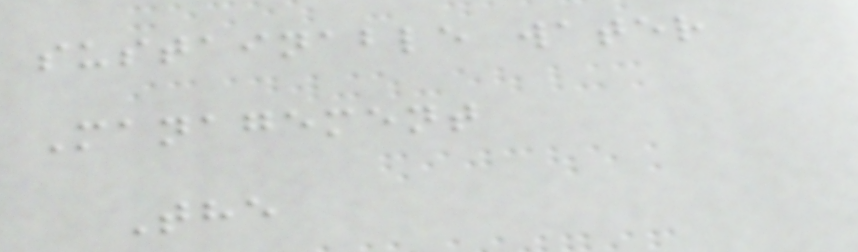sustainable water
Management
The
